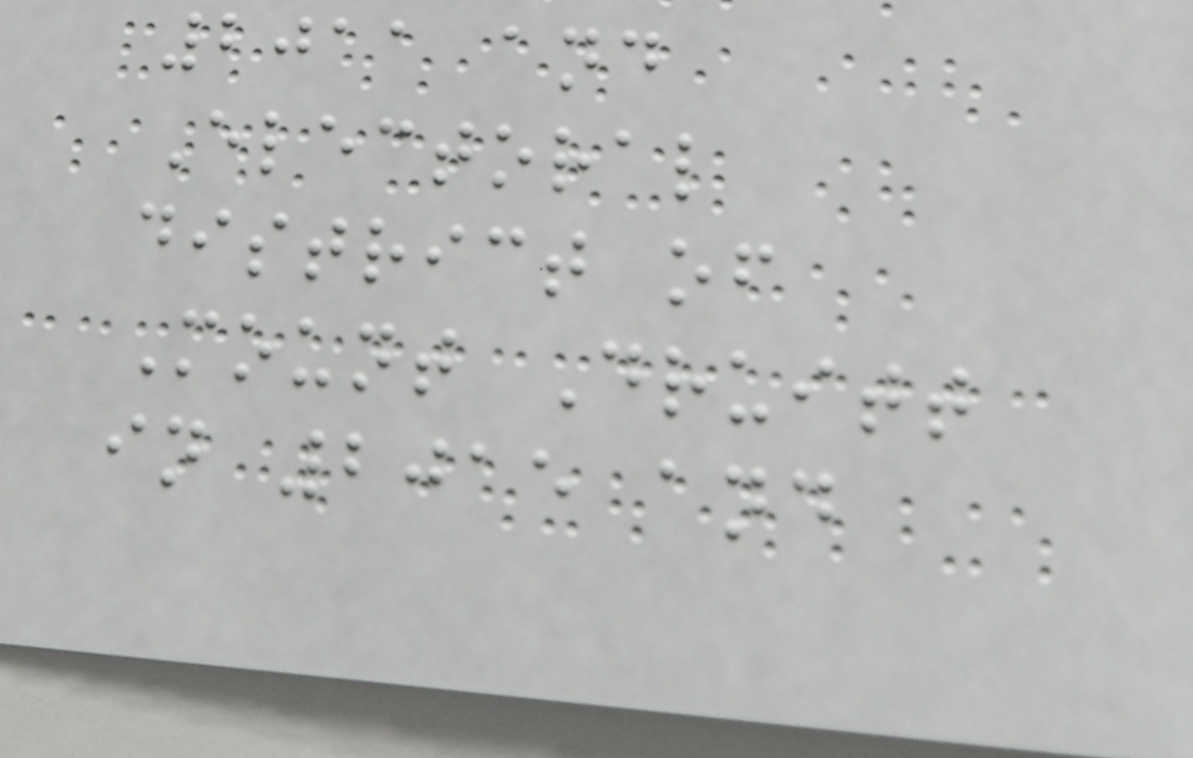2011 and
Electoral
district of
Mount Druitt
in 2015 and
